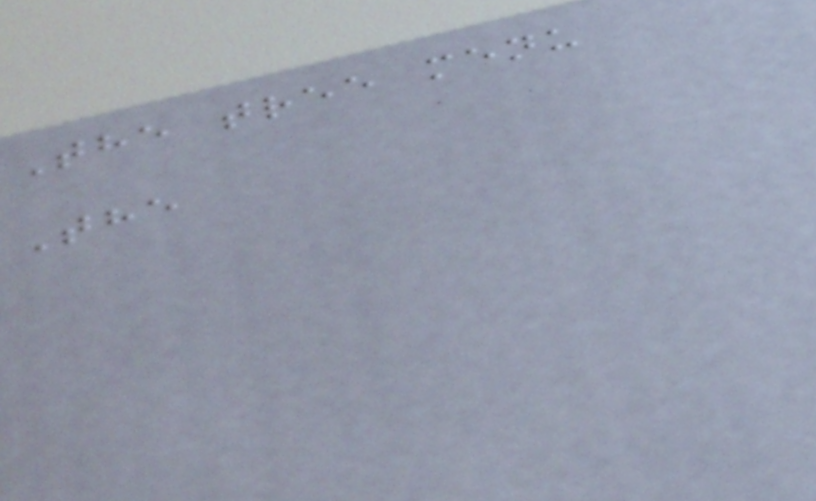The tree menu
The
